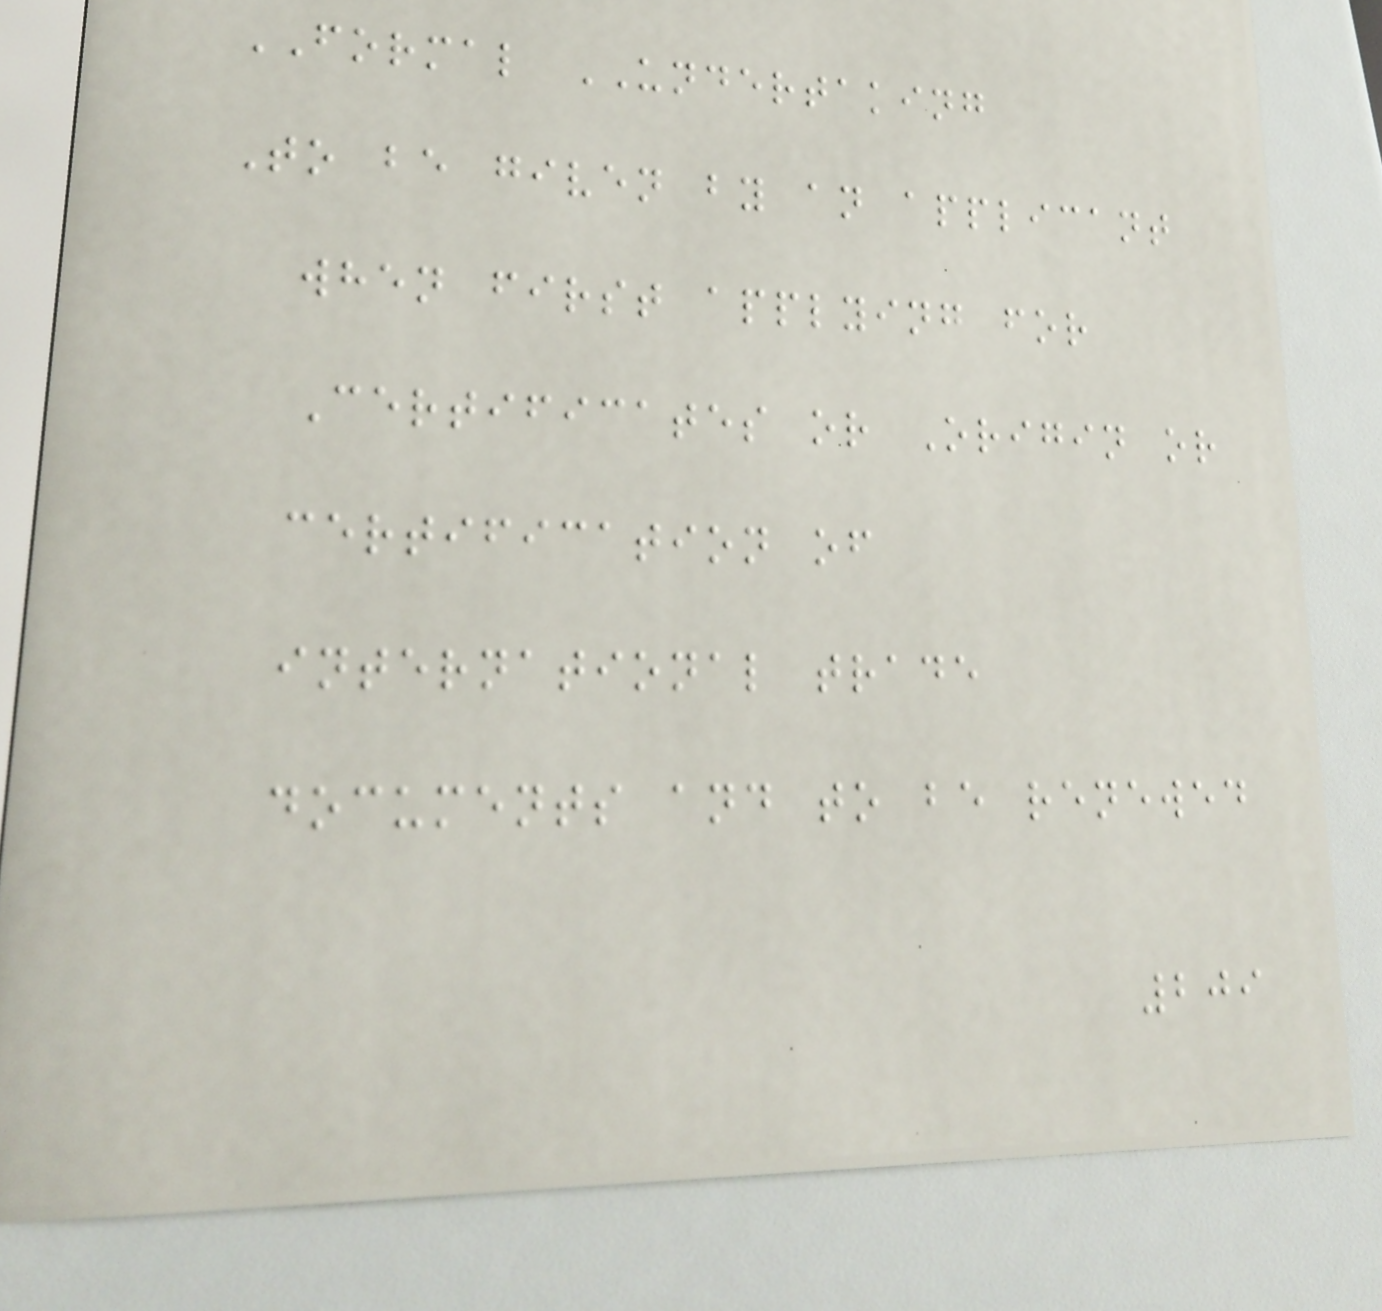FORMAL UNDERTAKING
To be given by an applicant
when first applying for
Certificates or Origin or
certification of
international trade
documents and to be renewed
209
